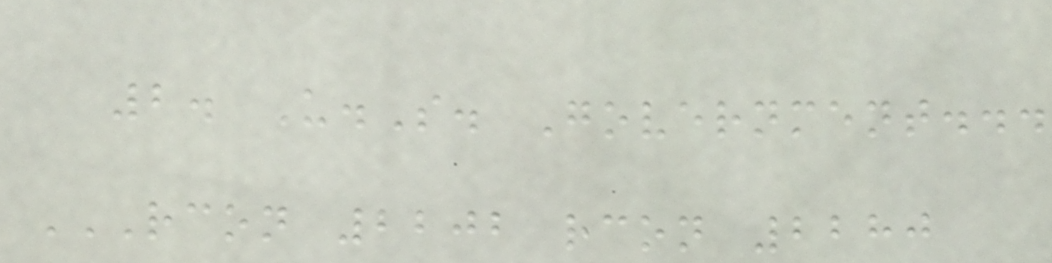2. U.S. Government...
RCON 2202 RCON 2280
